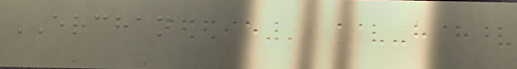ERCHAN
